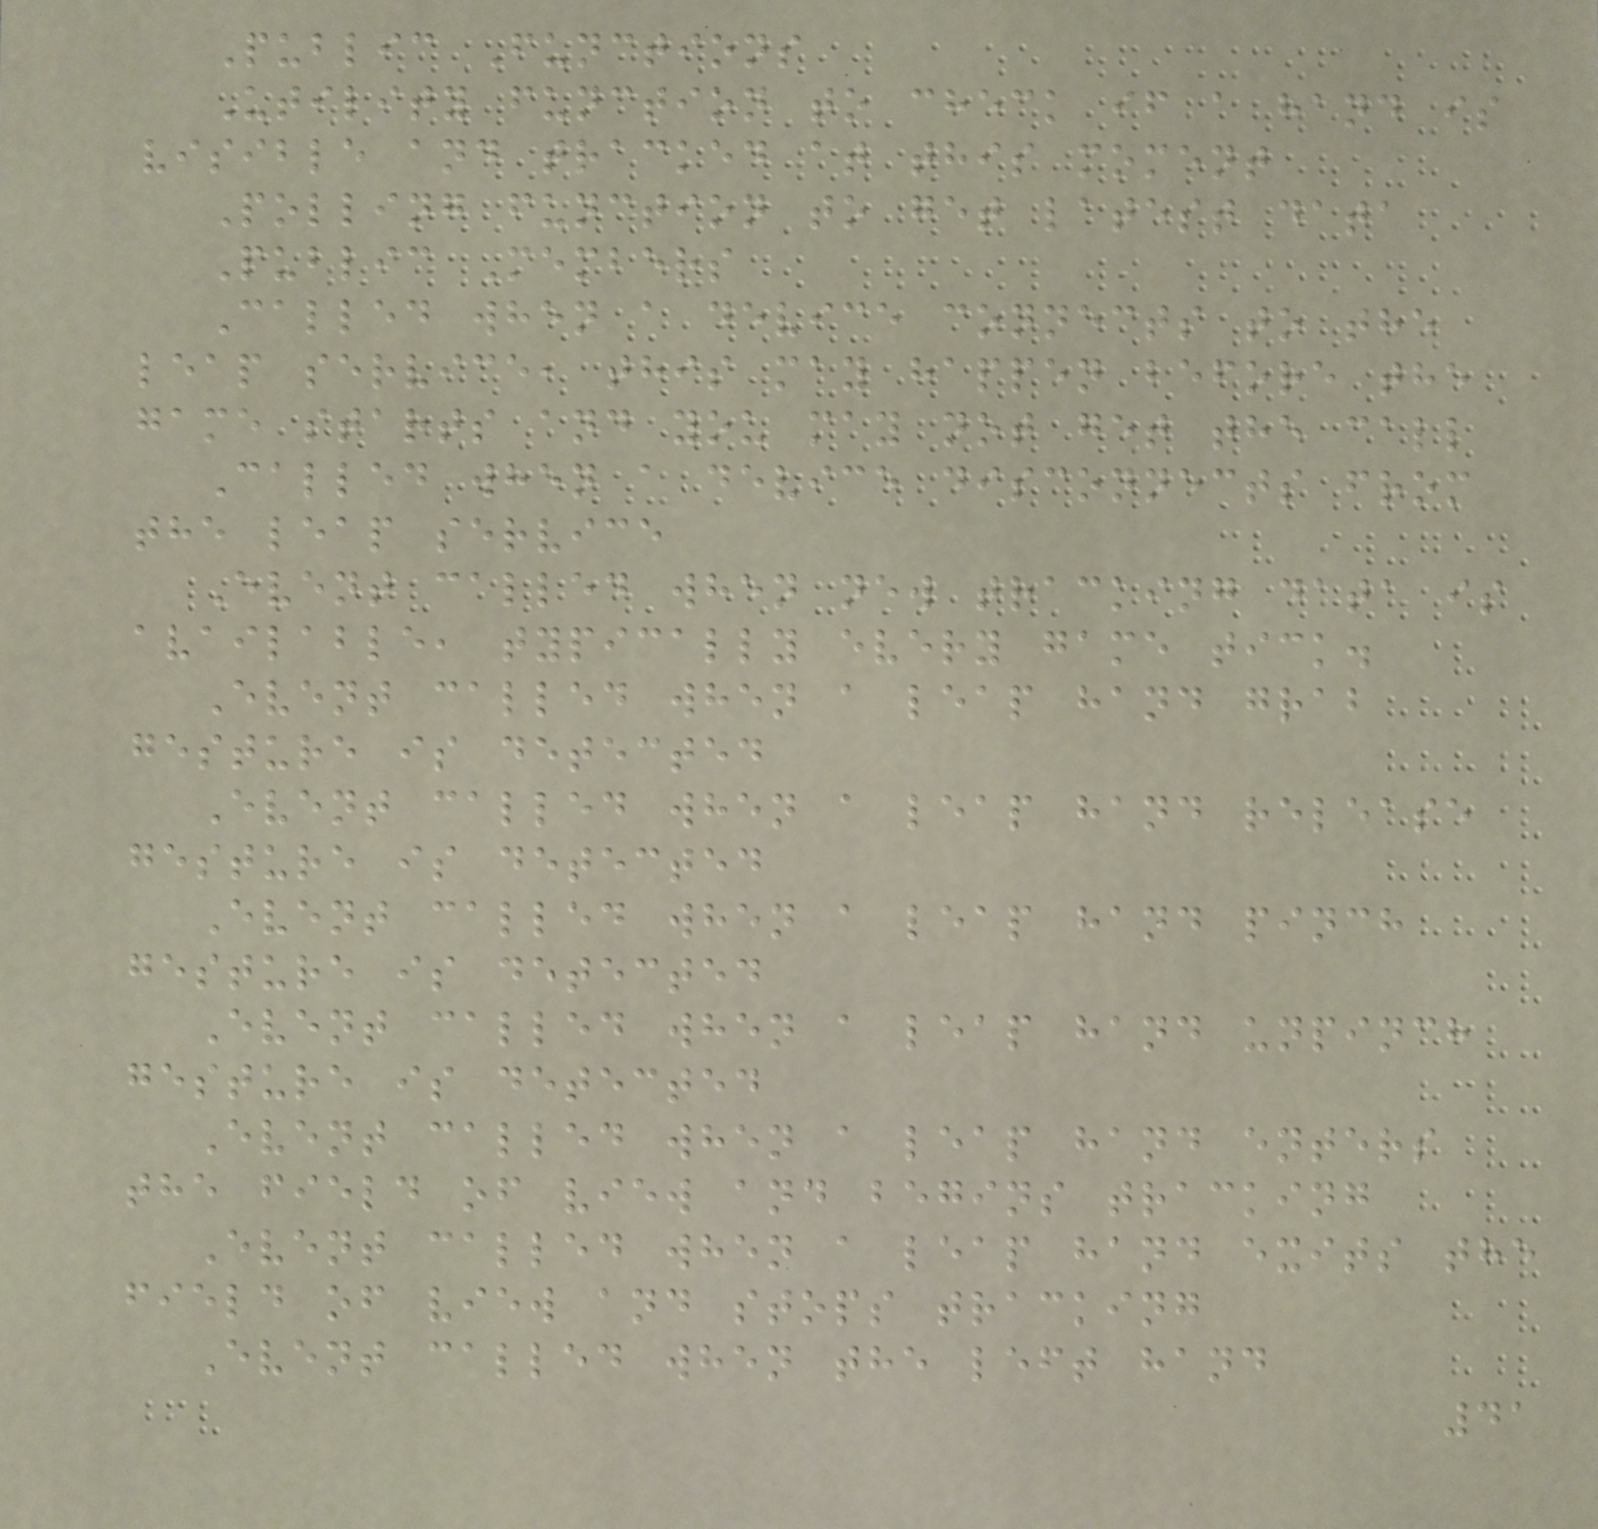Public Functions
Utility function to check if a hand is
visible and tracked at this moment
Polling function to get latest data
Public Members
Called when a device connects to the
leap service, this may happen before the
game starts and you may not get the call
Called when a device disconnects from
the leap service
Event called when new tracking data is
available, typically every game tick.
Event called when a leap hand grab
gesture is detected
Event called when a leap hand release
gesture is detected
Event called when a leap hand pinch
gesture is detected
Event called when a leap hand unpinch
gesture is detected
Event called when a leap hand enters
the field of view and begins tracking
Event called when a leap hand exits the
field of view and stops tracking
Event called when the left hand
41
